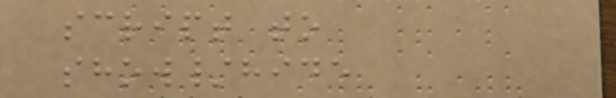script to
show/hide
